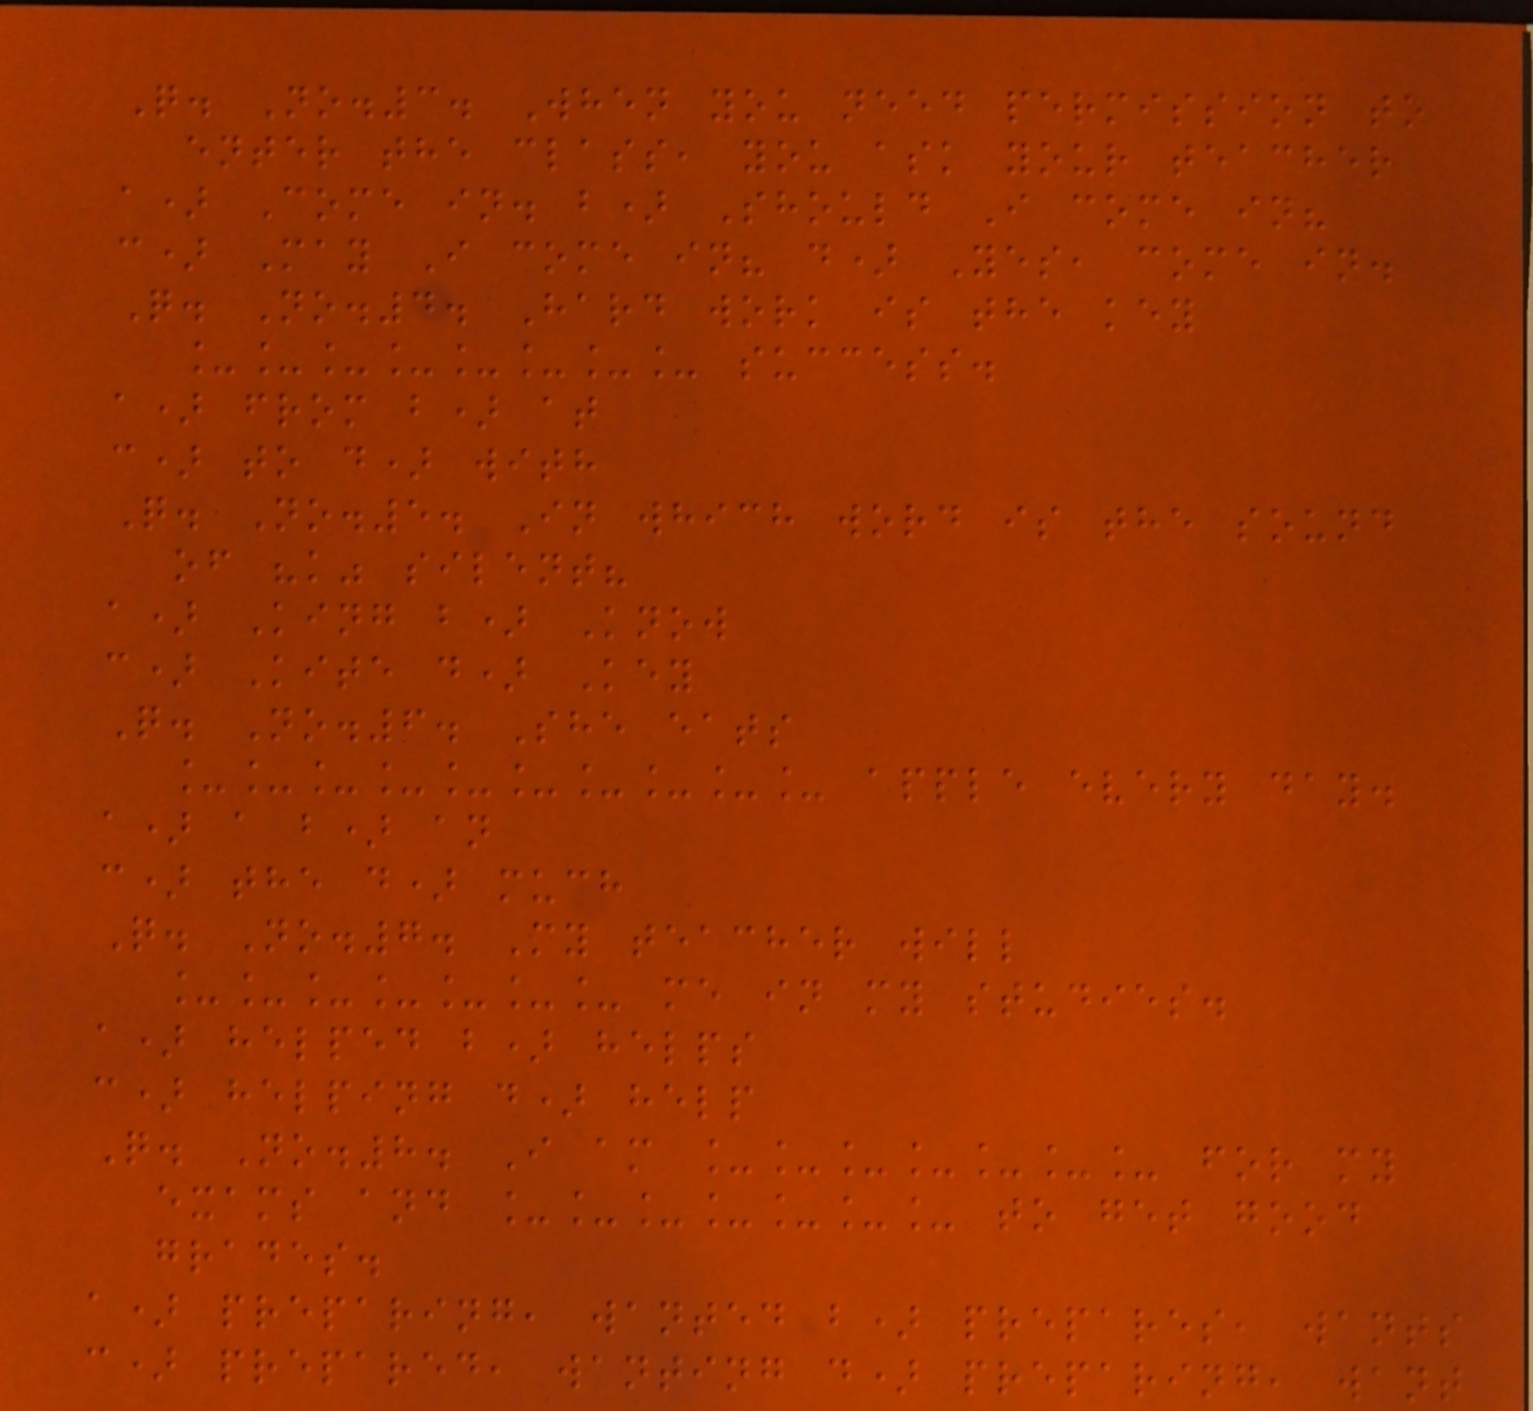Q. No.3. When you need permission to
enter the class, you ask your teacher
a) Come in. b) Should I come in?
c) May I come in? d) Yes, come in.
Q. No.4. Hard work is the key
________ success.
a) from b) at
c) to d) with
Q. No.5. In which word is the sound
of "k" silent?
a) King b) Know
c) Kite d) Key
Q. No.6. She eats
__________ apple every day.
a) a b) an
c) the d) much
Q. No.7. My teacher will
_______ me in my studies.
a) helped b) helps
c) helping d) help
Q. No.8. I am _______ for my
exams and _______ to get good
grades.
a) preparing, wanted b) prepares, wants
c) prepared, wanting d) preparing, want
